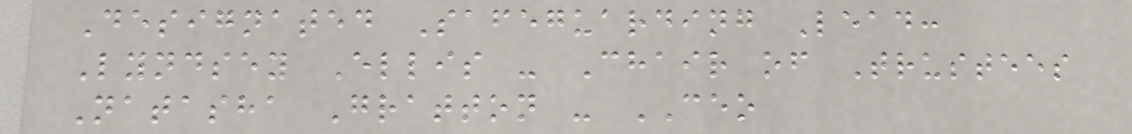Designated Safeguarding Lead:
Lyndsey Ellis - Chair of Trustees
Natasha Gratton - CEO
